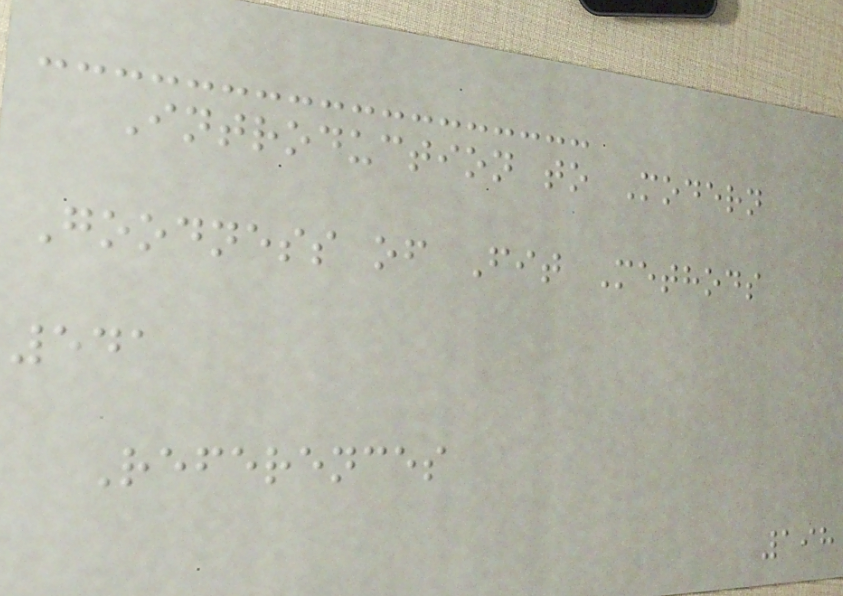Introduction to Modern
Goodness of Fit Methods
541
References
198
